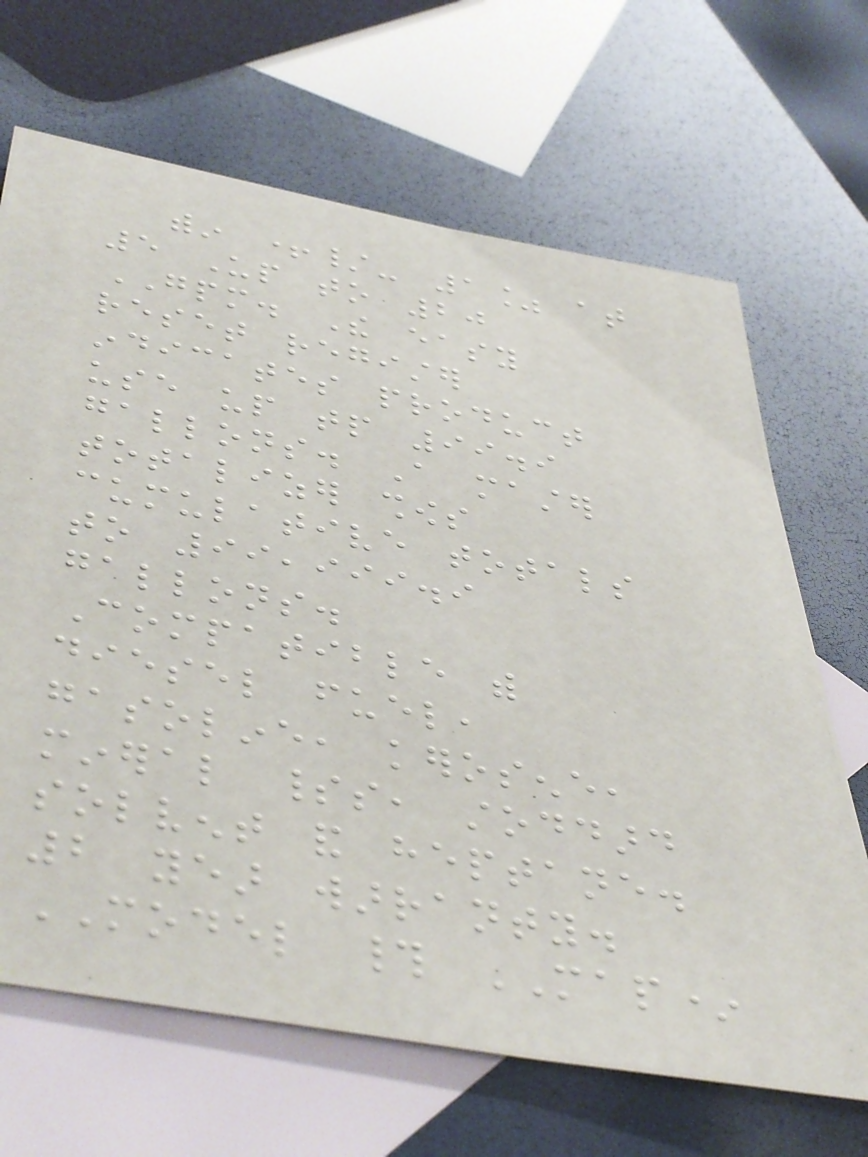within +/- 1% at
5 Up to 20
GPM. The easy
reset register
indicates product
use up tp 99.9
gallons. A master
totalizer shows
cumulative totals
to 99,999.9
gallons.
Compatible with
diesel fuel,
gasoline, kerosene,
mineral spirits, stoddard
solvent and heptane.
2 year warranty.
MODEL # MAP*
